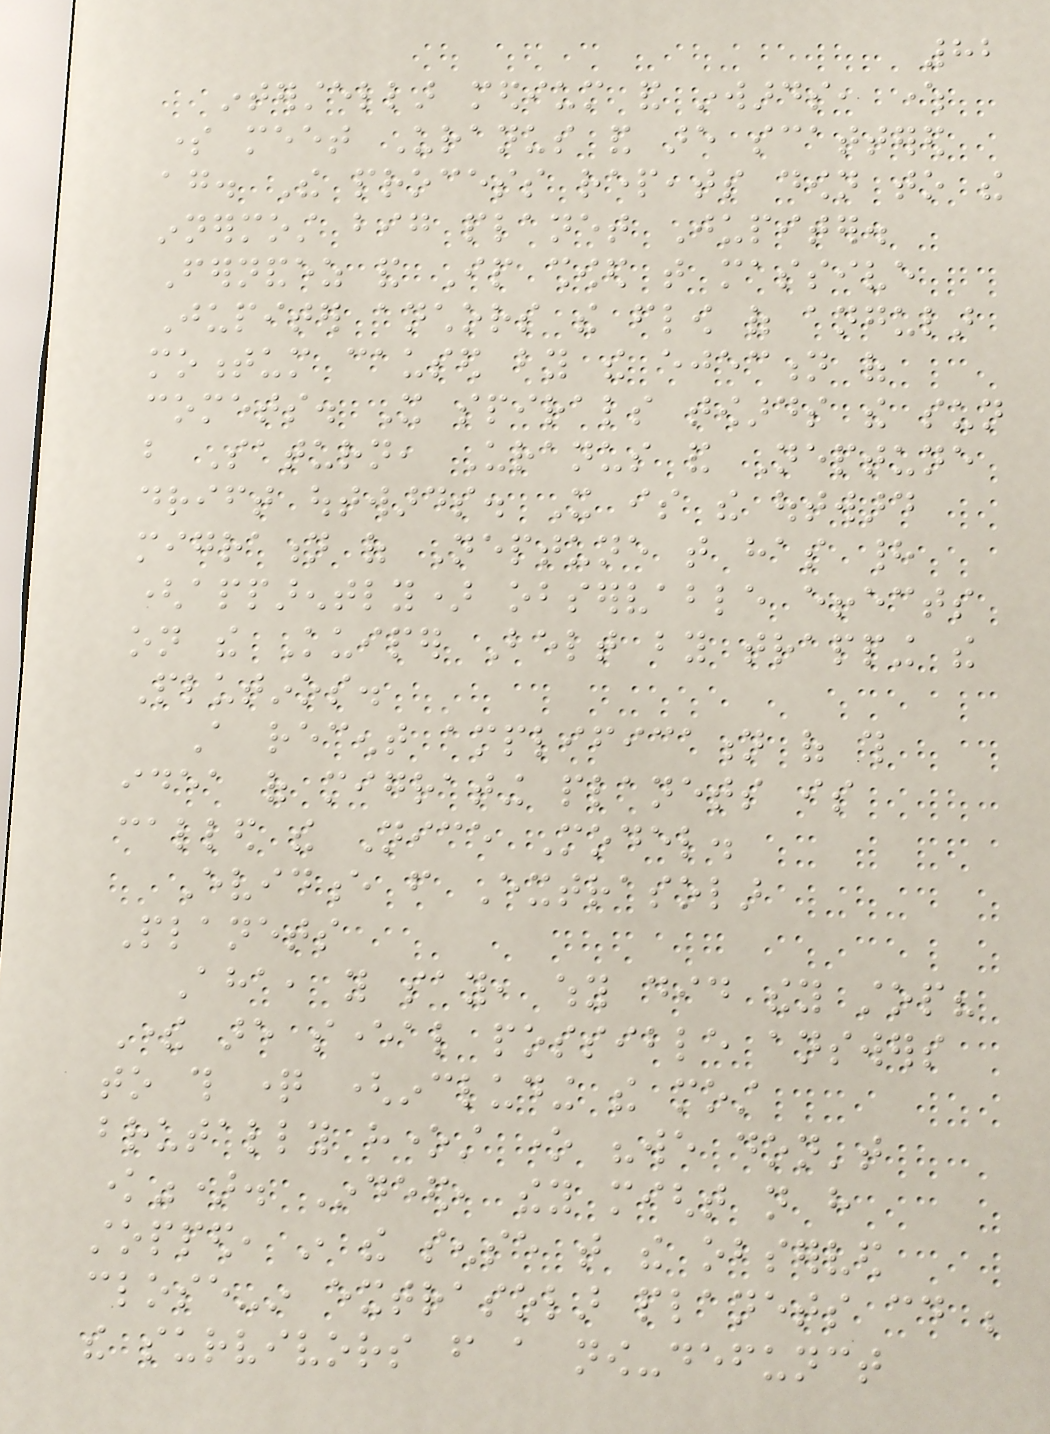82
interstellar medium and inwards, where
some meet Uranus and are scattered
again. The process repeats down to the
innermost big planet Jupiter.
Fernandez and Ip showed that massive
Jupiter anchors the flow of angular
momentum caused by the ejection of
comets. It spirals towards the sun
but Saturn, Uranus and Neptune
drift outwards. It is the outward
migration of Neptune that has had
(apparently) observable effects
on the Kuiper Belt by trapping the
Plutinos.
A recent amplification of this
idea of migrating planets is
called the Nice Model.
Evidence from Extrasolar
Planets
Aha, you say, why did they stop?
There are several possible answers
to this question (including the most
brutally honest one "we don't
know"). Indeed, they might not have
stopped, in the sense that the observed
close-in extrasolar planets could be
the survivors from a now-defunct
